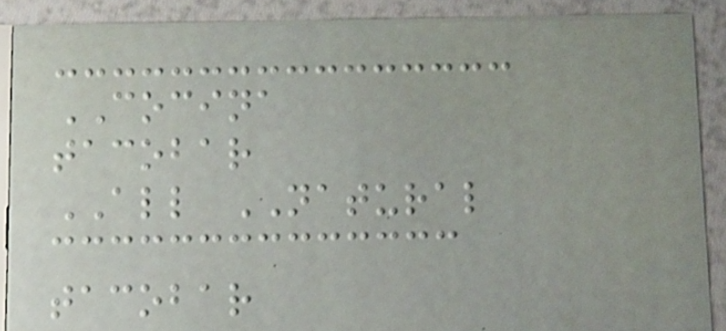COCINA
tacobar
ALL NATURAL
tacobar
